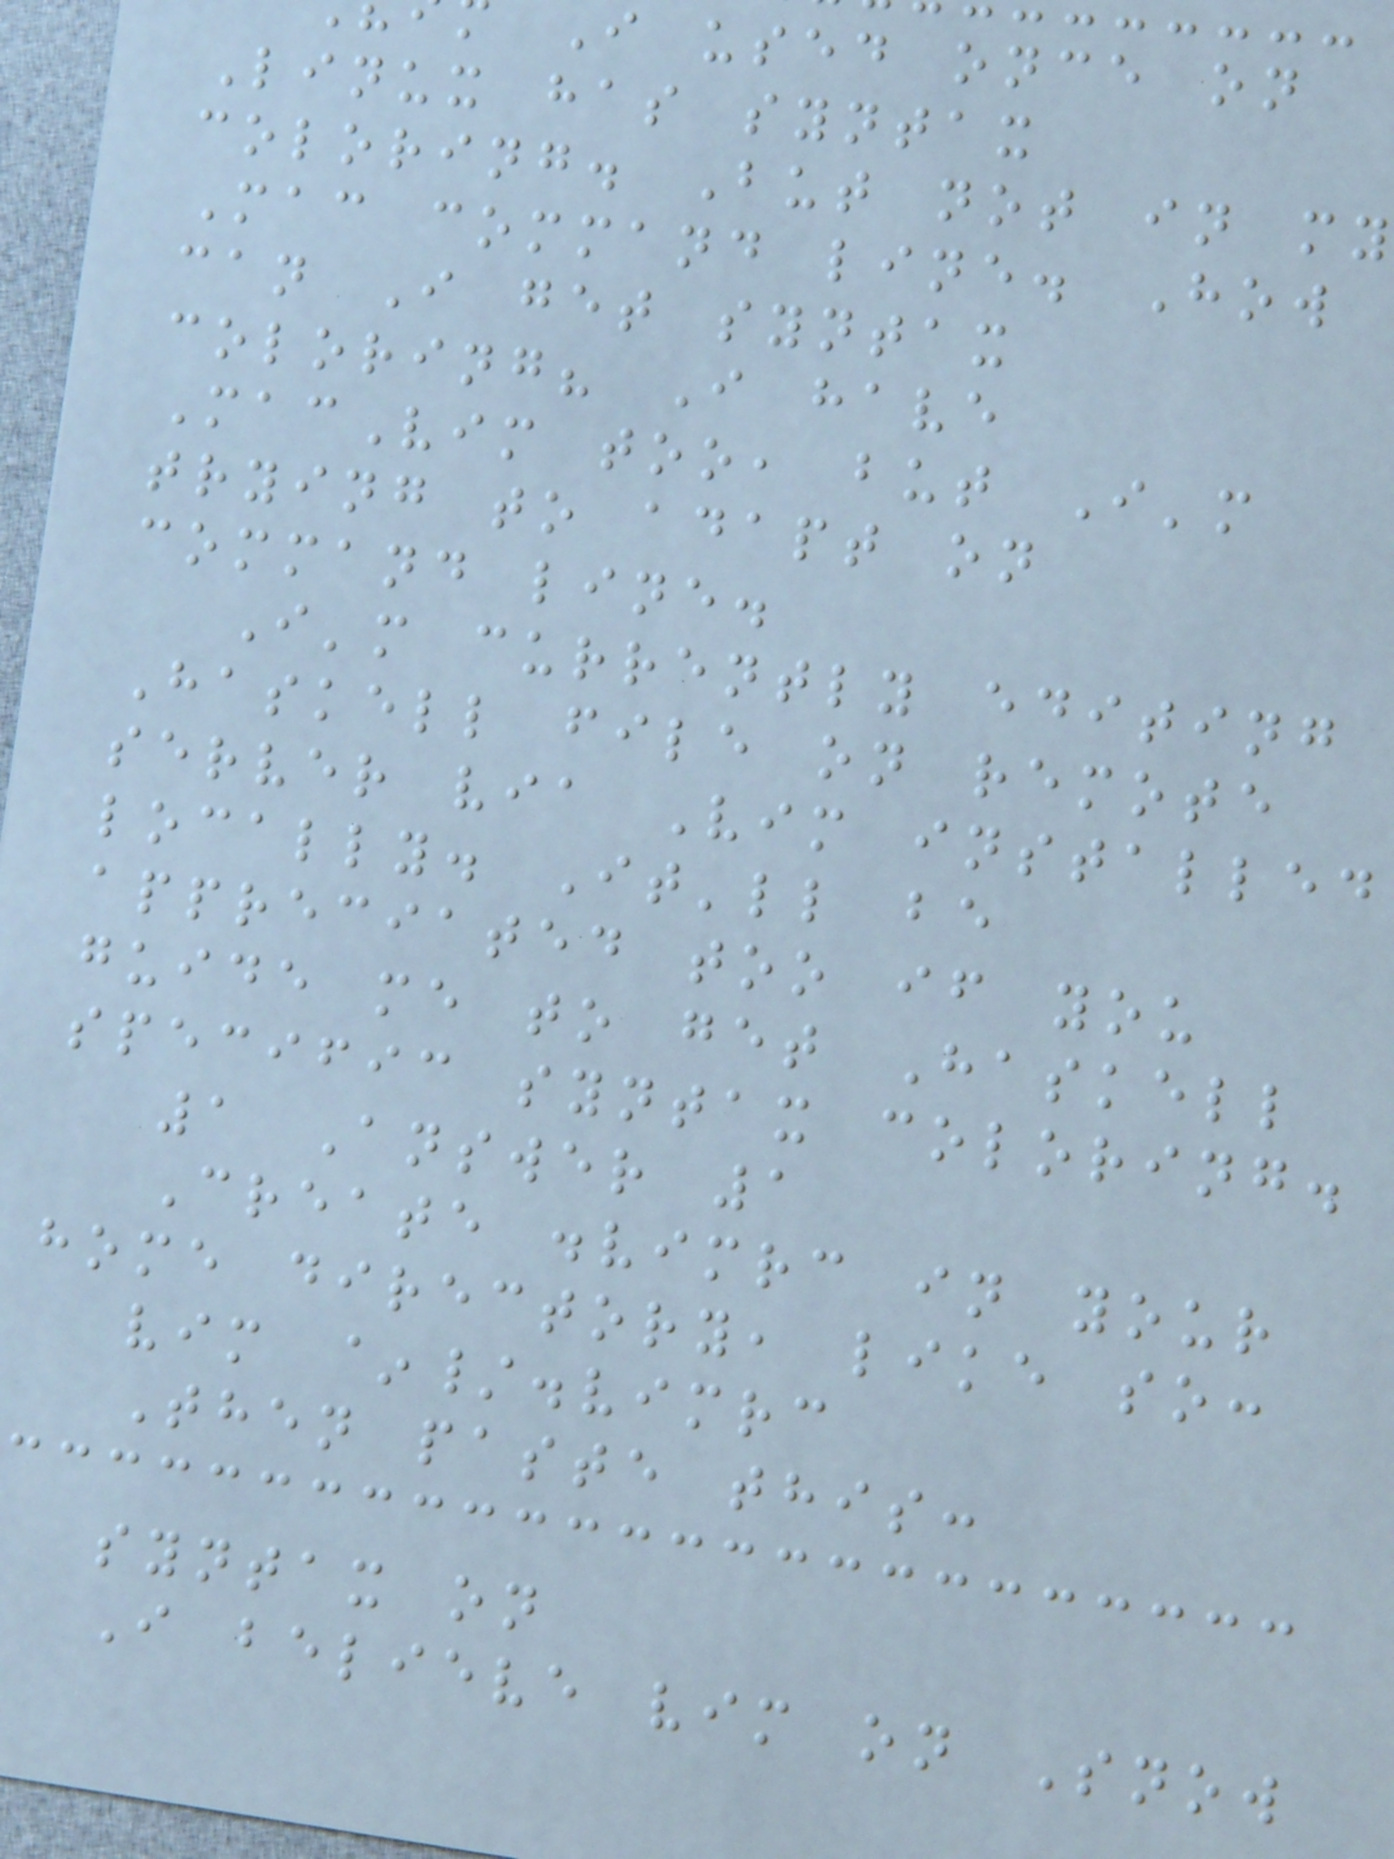I used once on
Linux has syntax
coloring. But not in my
Mac command line. How
can I get syntax
coloring? I have
MacVim too, but I'm
trying to adapt on
command line.
I'm currently editing
Haskell file on remote
server via Vim installed
locally. It'll be
appreciated too if you
guide me to get Haskell
specific syntax coloring.
1 Answer 1
Create .vimrc in your
home directory, like so:
vim ~/.vimrc
Then paste this:
syntax on
I believe vim on Snow
